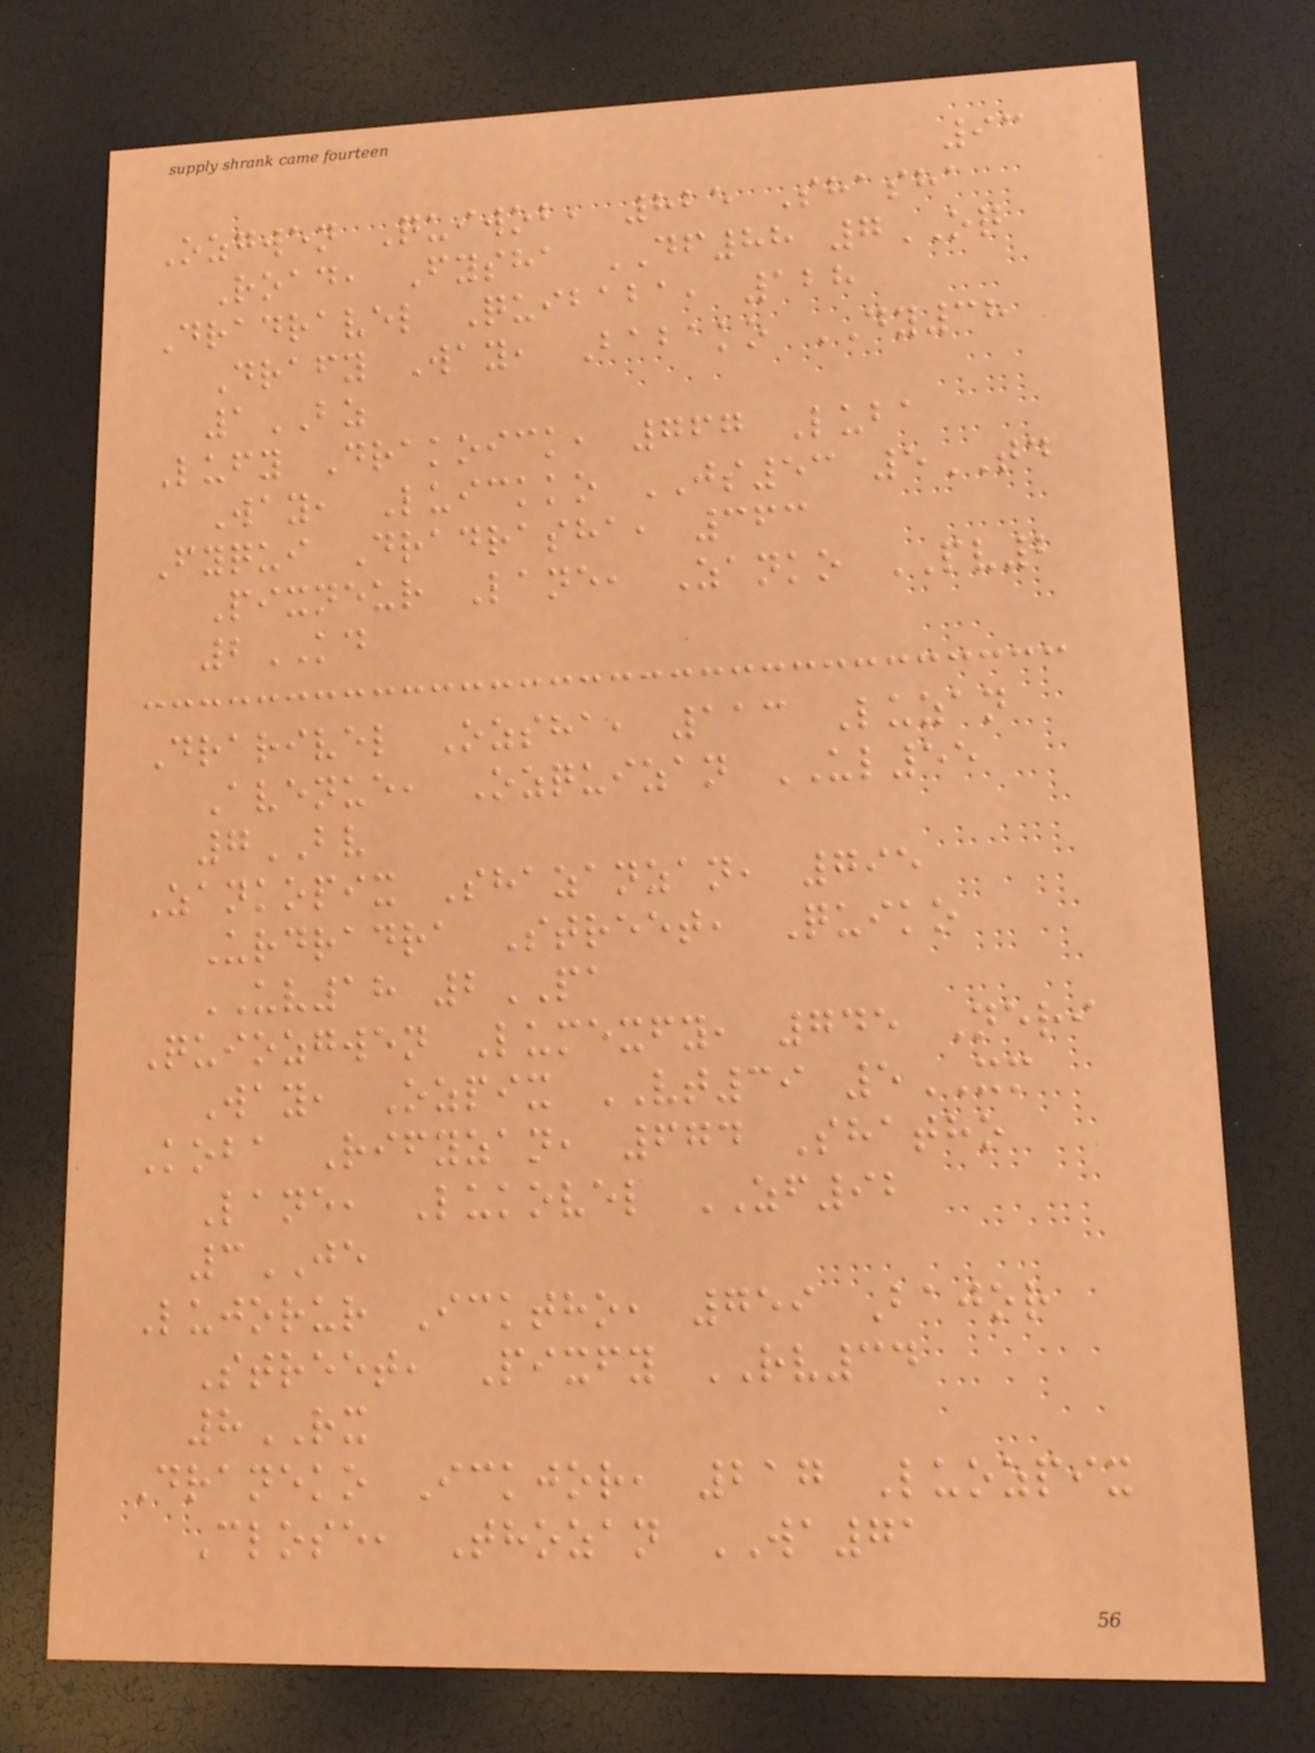93
Ozgwen Quiwob, 825 Shasha
Road, Fysha DF88 7OQ
Dradravel Quibaba, 128
Drafy Way, Babako DY38
1BZ
Lufy Drakoick, 767 Luba
Way, Luickko JS53 5TD
Fyqui Dradrasha, 363
Pixneur Lane, Zanko PV2
2KD
Drarivel Ozsha, 113 Luzan
Avenue, Ozquizan UL55
7BV
Zankopix Shazanzan, 795
Urdradra Street, Quiko
UV18 2PA
Quiozgwen Lumexfy, 745 Neri
Way, Ozpix VT39 5XM
Koba Rifyzan, 674 Shatho
Lane, Lukovel ZF92
3JE
Lujorur Icktho, 759 Bajor
Street, Pixfy RV34
8RX
Draneko Ickjor, 217 Luozpix
Close, Thozan WA71
